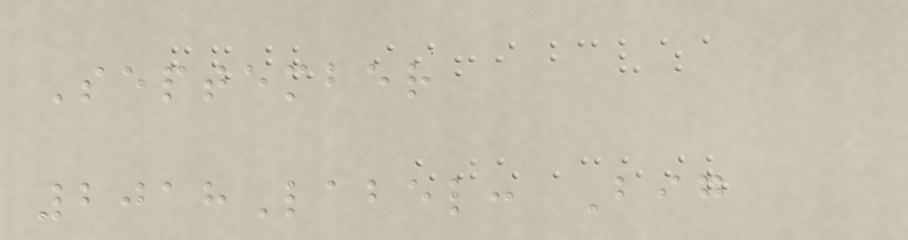September
2018Label: Big
